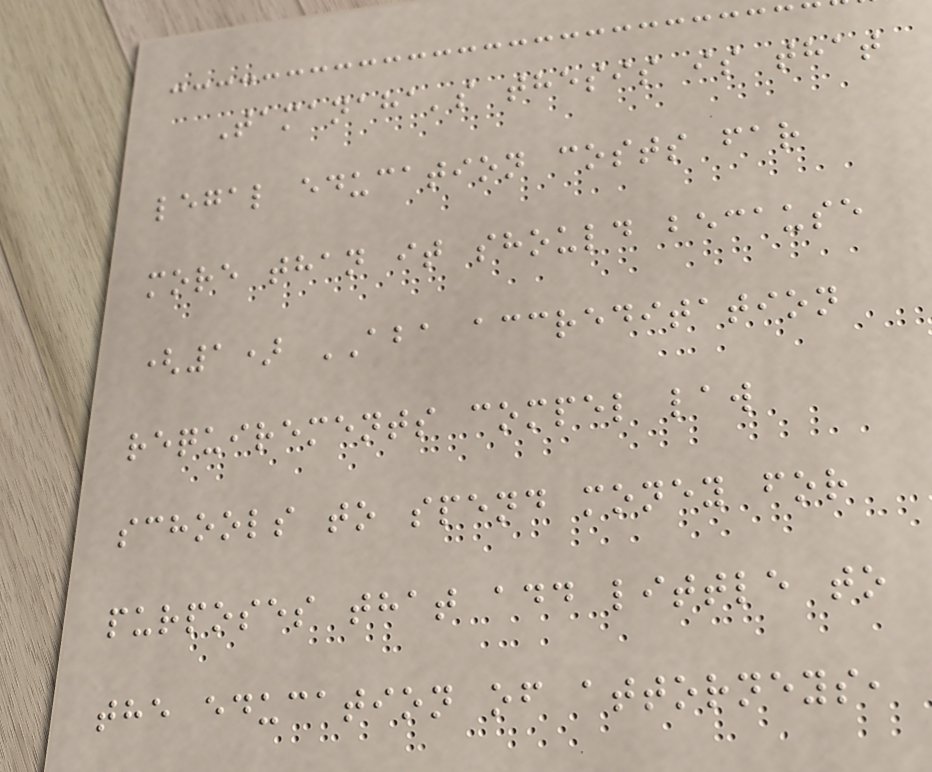Tamanaha's thesis is that
legal education costs far
more than it should because
(1) ABA accreditation
requirements compel law
schools to spend money for
purposes that add little to
the education of attorneys,
